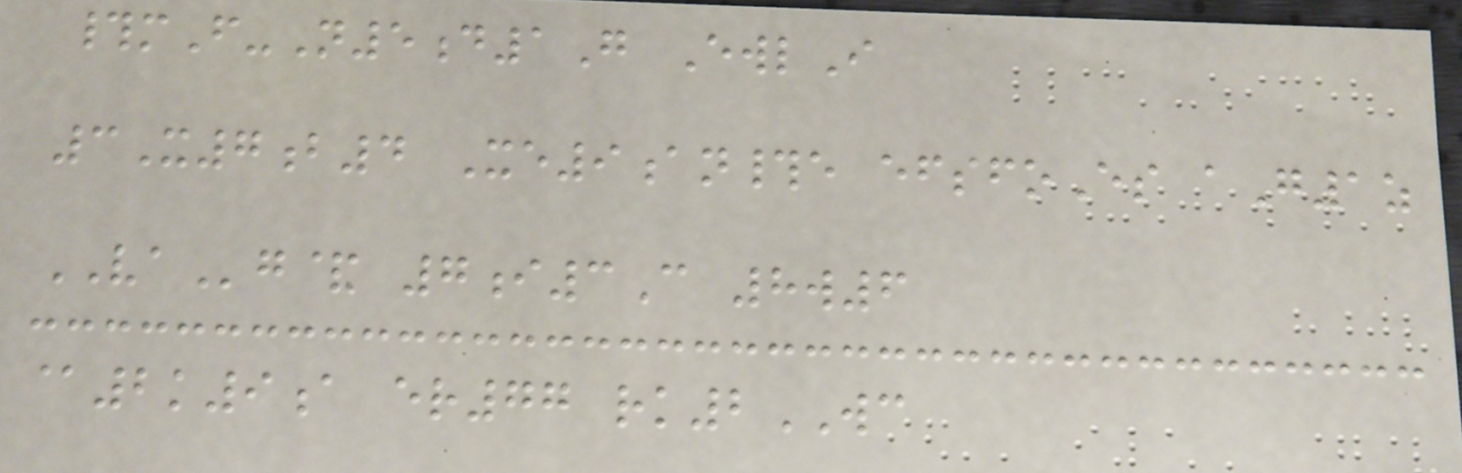#mF-N5d1G EwlI
3X7b4 Xe9an#e efsfoEs aG1z
VAg& 7i3C 8w6
@2k9a er77 rk2WC
